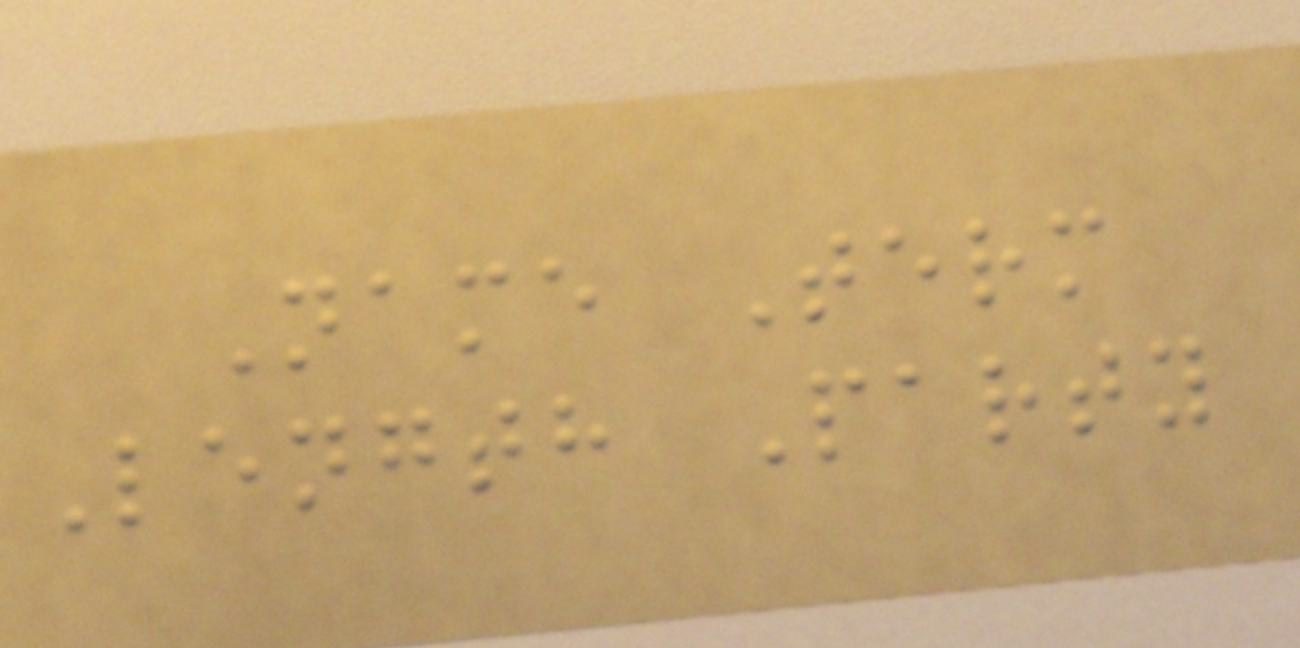Name Term
Length Party
